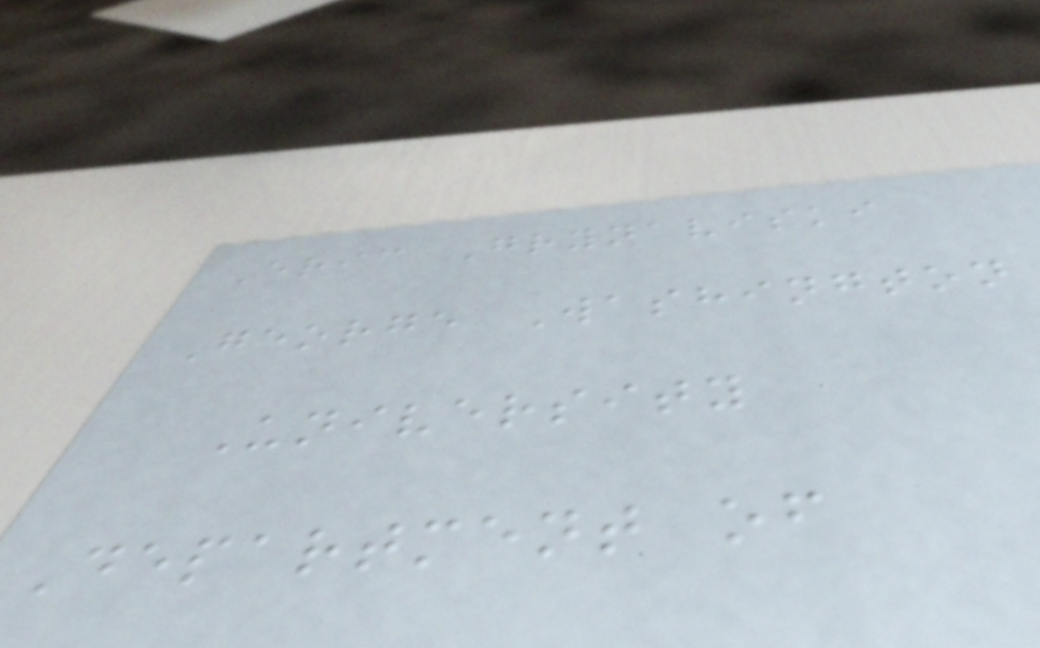Eric Grynaviski
George Washington
University
Department of
